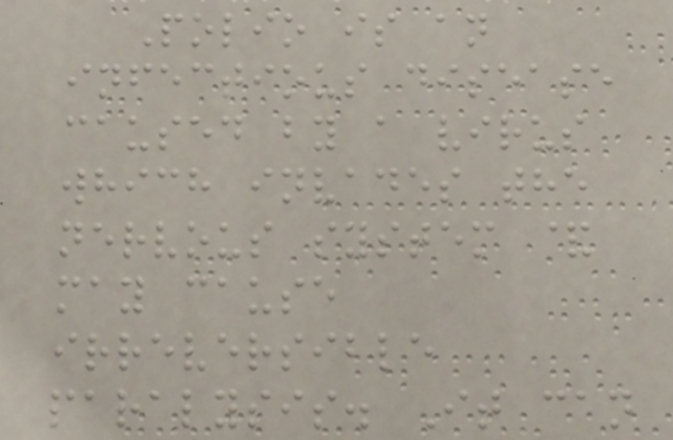Polio is an
infectious disease
caused by a virus
which invades the
nervous system &
may cause
irreversible
paralysis. It can
